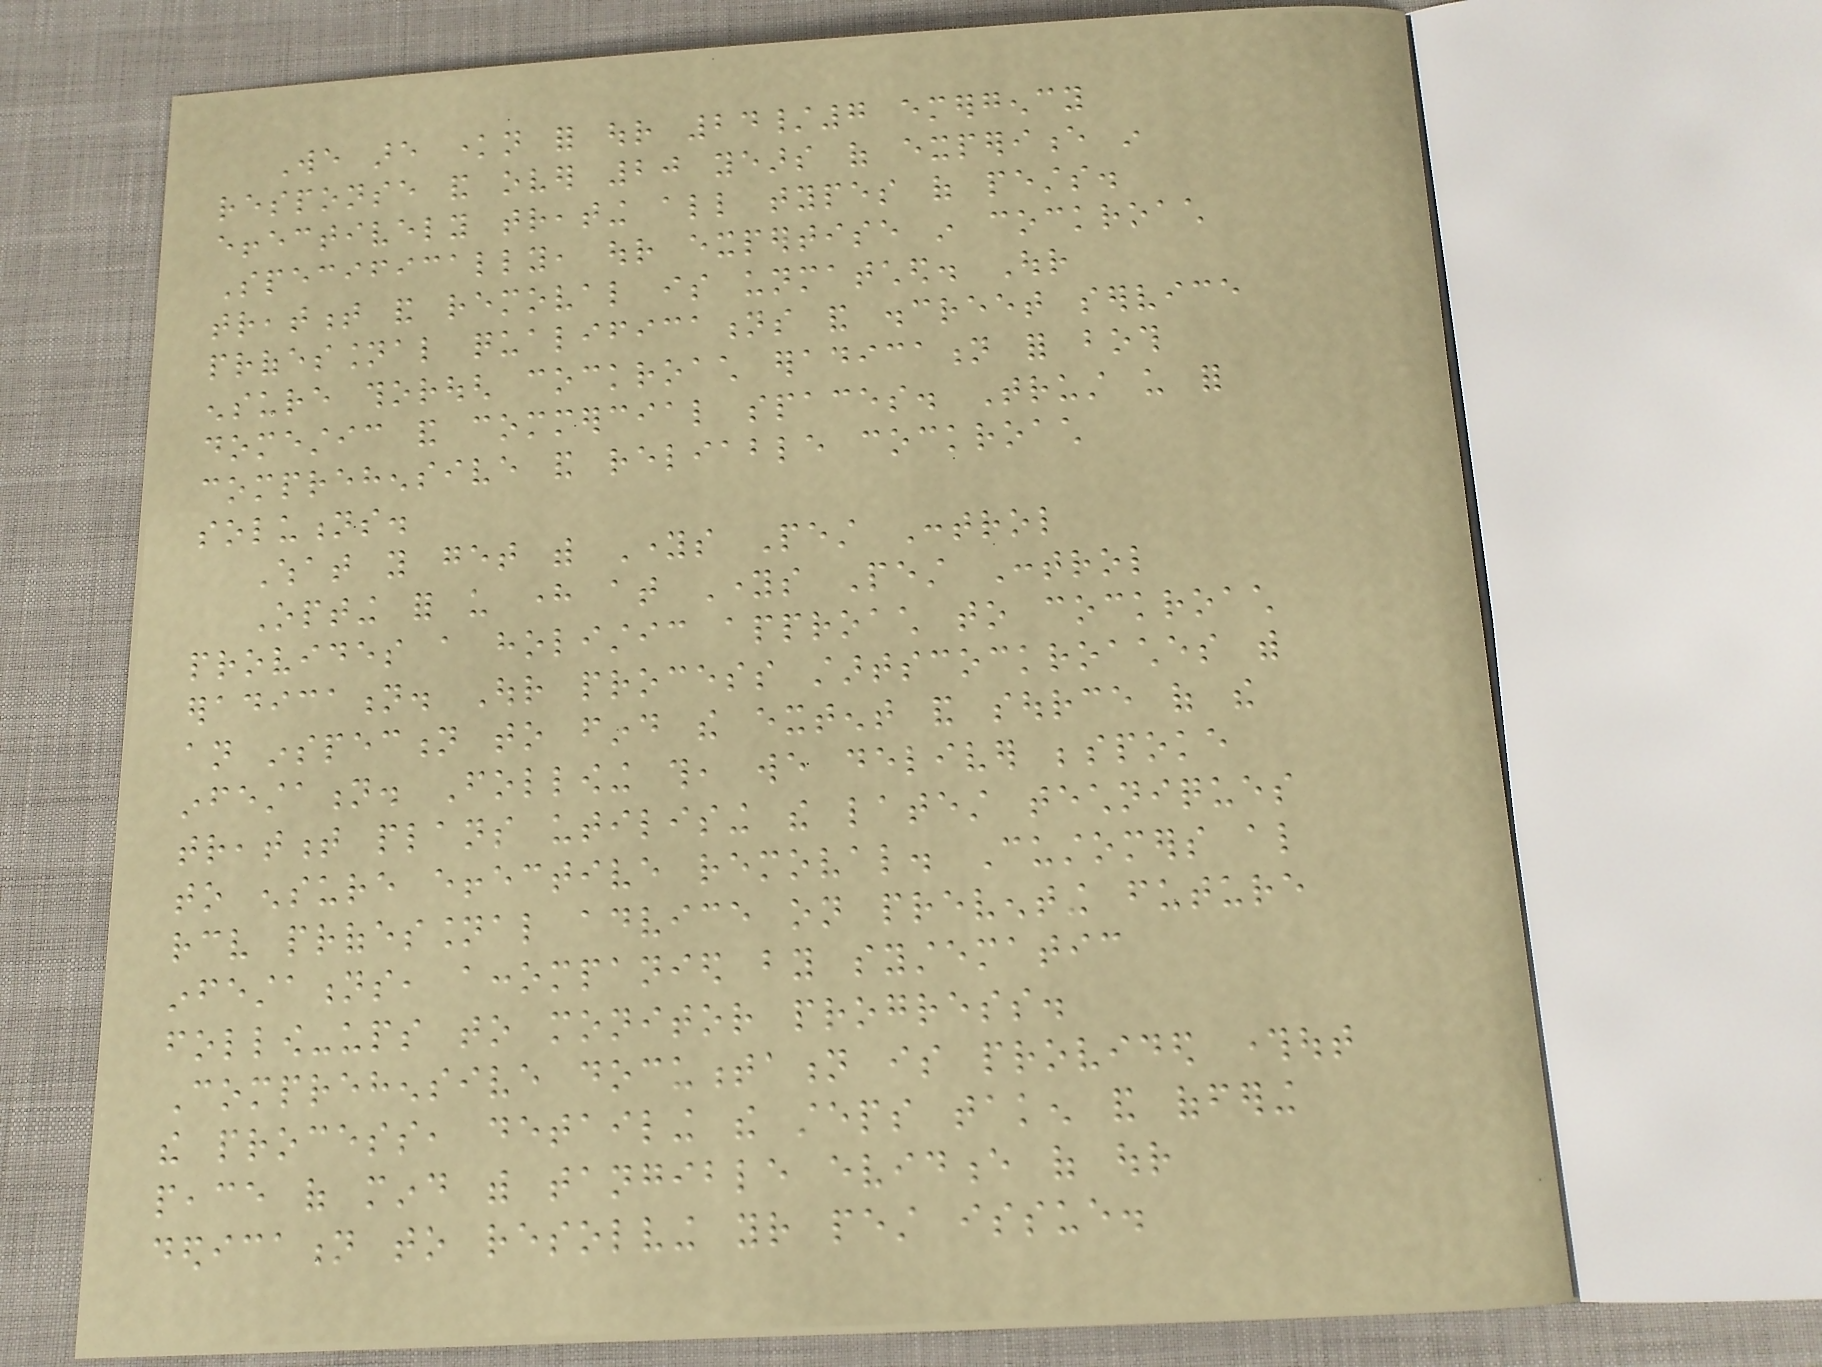We are known for our 24/7 emergency
response and over 20 years of experience in
effectively treating all types of pests.
Specifically, our expertise in cockroach
treatment and removal is unmatched. Our
professional qualifications and discreet service
ensure thorough cockroach eradication for both
domestic and commercial spaces. Trust us for
comprehensive and reliable cockroach
solutions.
What you get with Youngs Pest Control
Opting for us here at Youngs Pest Control
provides a holistic approach to cockroach
eradication. Our process startscockroaches with
an inspection to find the extent and source of the
infestation. Following this, we deliver bespoke
treatment plans utilising the latest techniques
to ensure effective removal. Customers also
receive professional advice on preventing future
infestations, accompanied by systematic
follow-ups to monitor progress.
Comprehensive documentation is provided throughout
the process, detailing the steps taken and offering
peace of mind with tangible evidence of our
dedication to resolving your pest issue.
